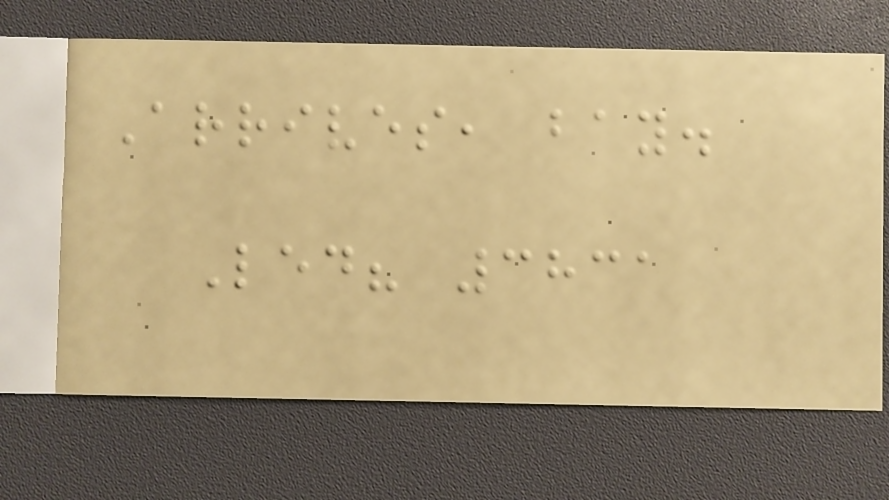Arrives, bay.
Led? 3831
